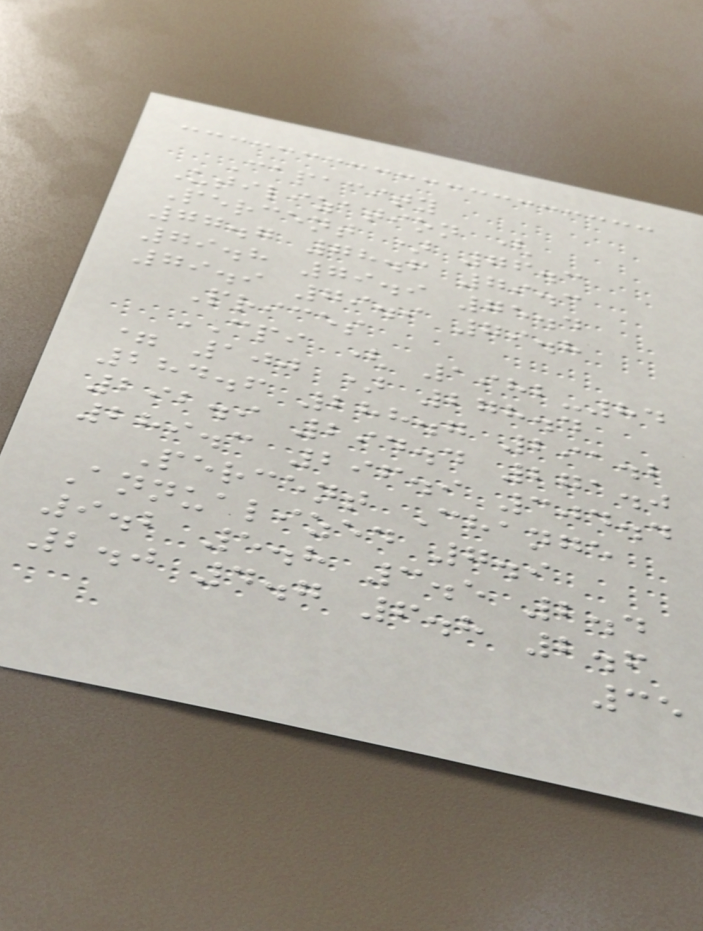Capacity
Utilization (
Percent ) 76.3
77.7 78.6 79.3
79.8 79.9 75.4
79.9 79.9 79.8
Prices
CPI ( 1982-84
= 100 ) 278.4
284.6 288.7 291.2
292.9 294.4 271.0
289.3 296.9 304.4
Percent Change
Annualized 7.9
9.2 5.8 3.5 2.4
2.0 4.7 6.8 2.6
35
